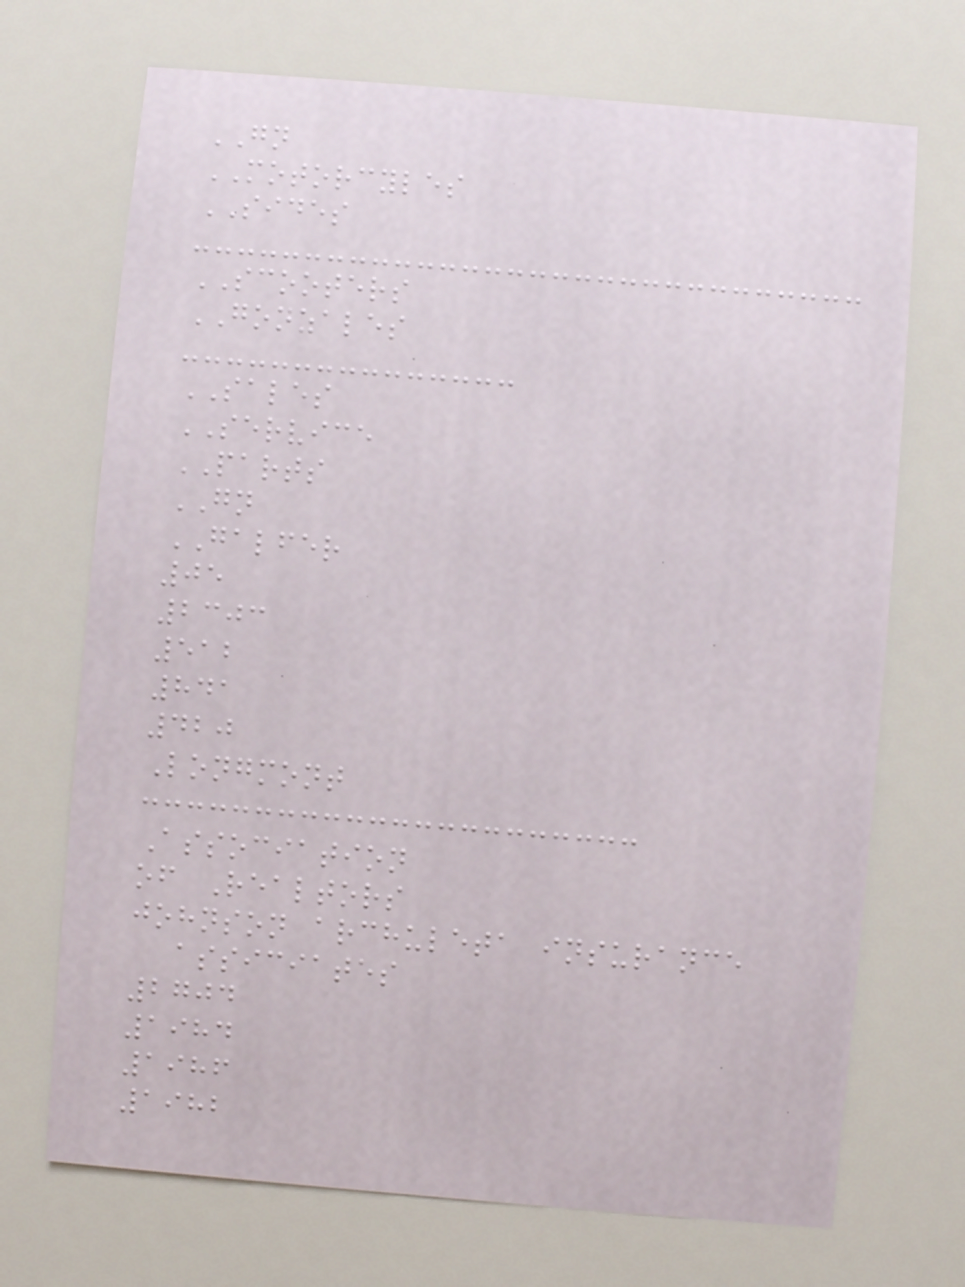GN
MOTORCYLES
SIDES
SCOOTERS
GONZALES
SALES
SERVICE
PARTS
GN
GALFER
05
2303
512
841
420
Longmont
Association
of Realtors
johnson archuleta insurance
assiciates
2704
1984
1986
1982
